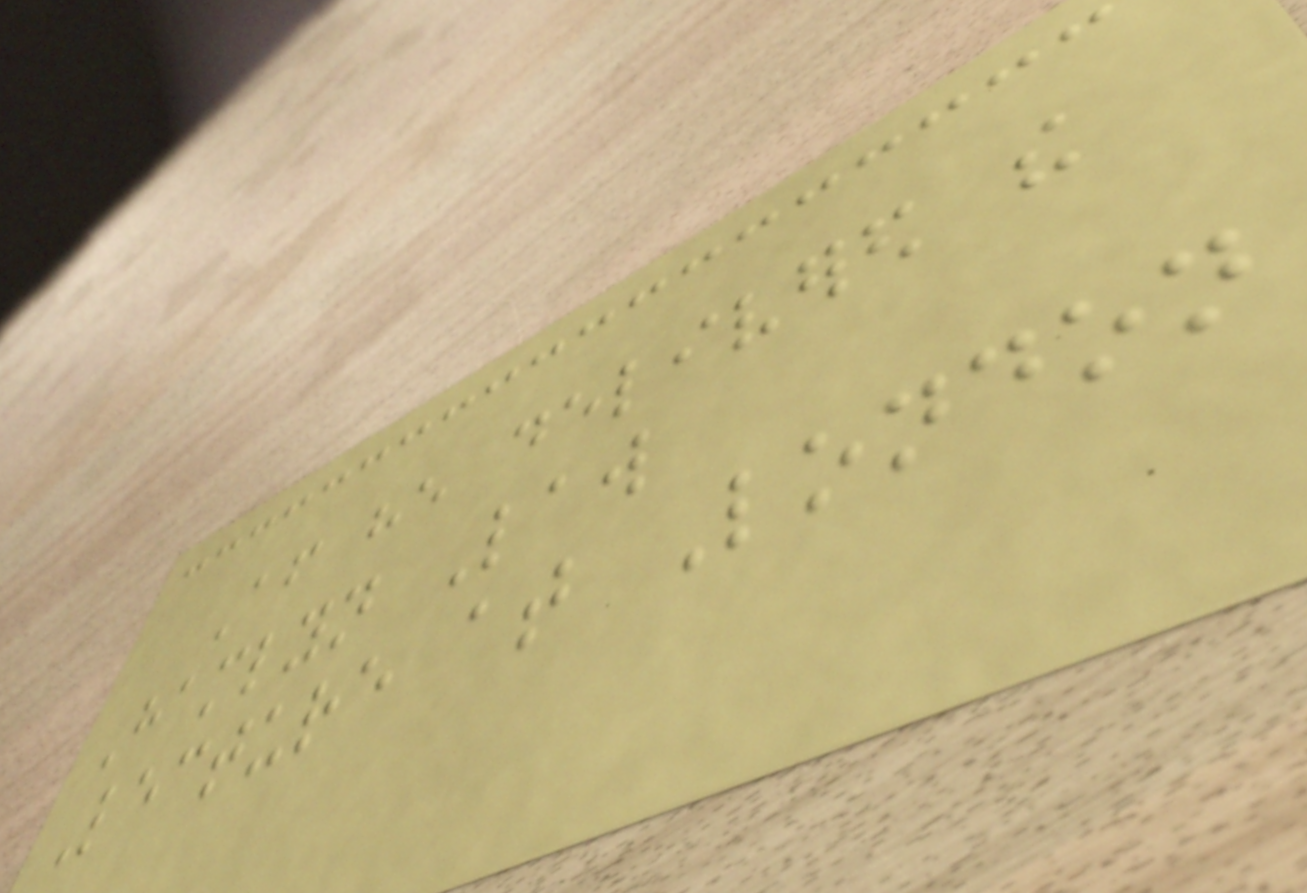After he delivered the
Hamlyn Law
Lecture at London
